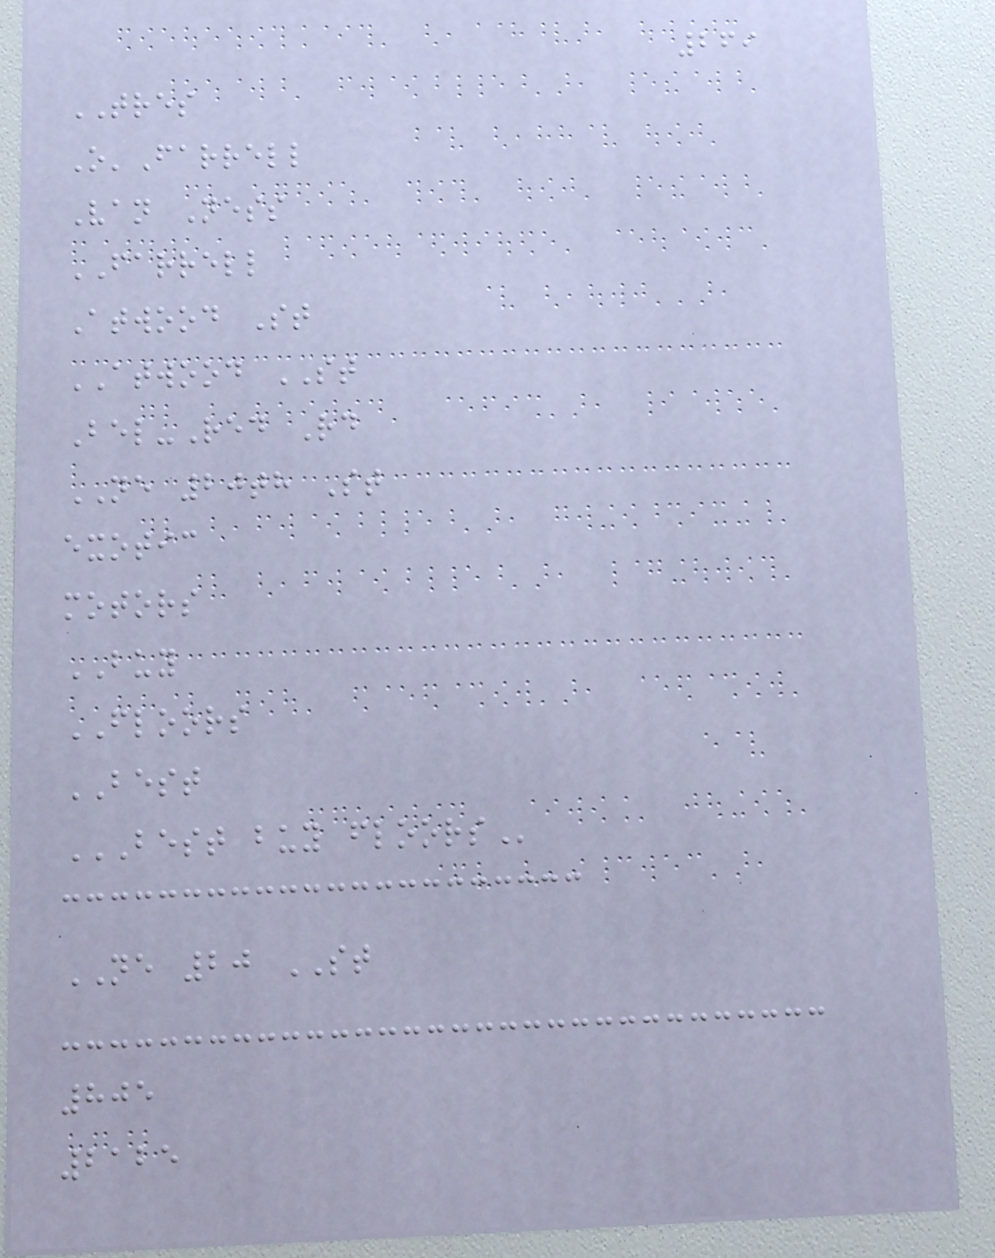269
TRES
O'Farrell
Van Ness
FARRELL
Atwood St
ATWOOD ST
Bel-Red Rd
NE 20th St
exotic
motors
BUY
FLOORS
BEST
BEST BUY FLOORS
NE 20 ST
805
2125
